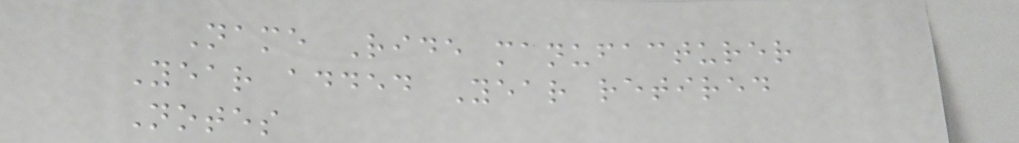Name Ride manufacturer
Year added Year retired
Notes
